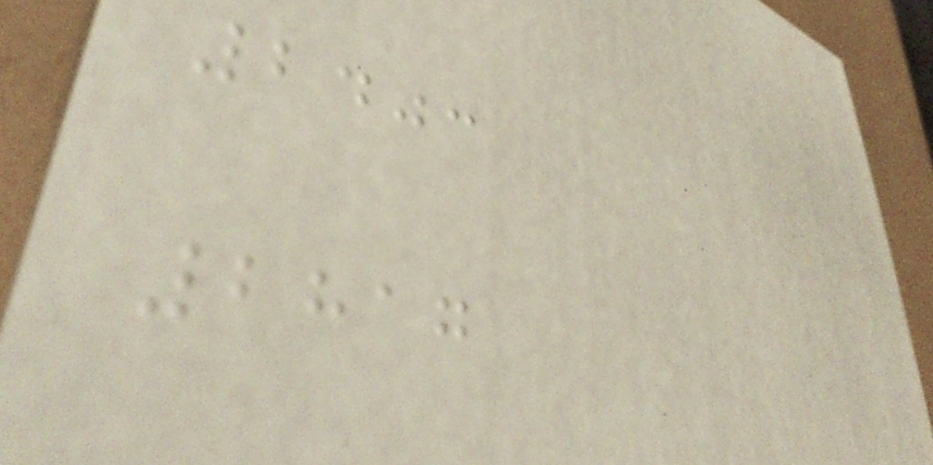2403
2817
